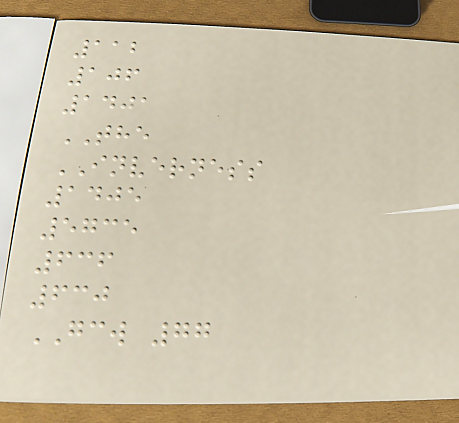112
106
1401
THE
INVERNESS
1405
5735
636
630
GCW 77
